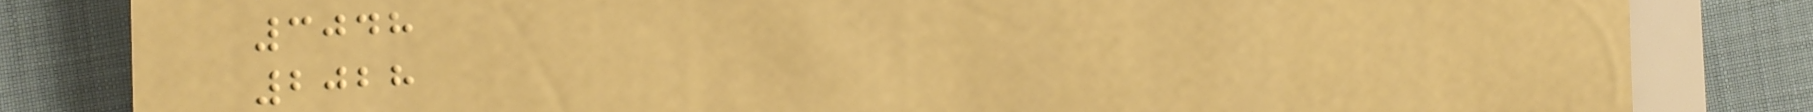3048
2028
